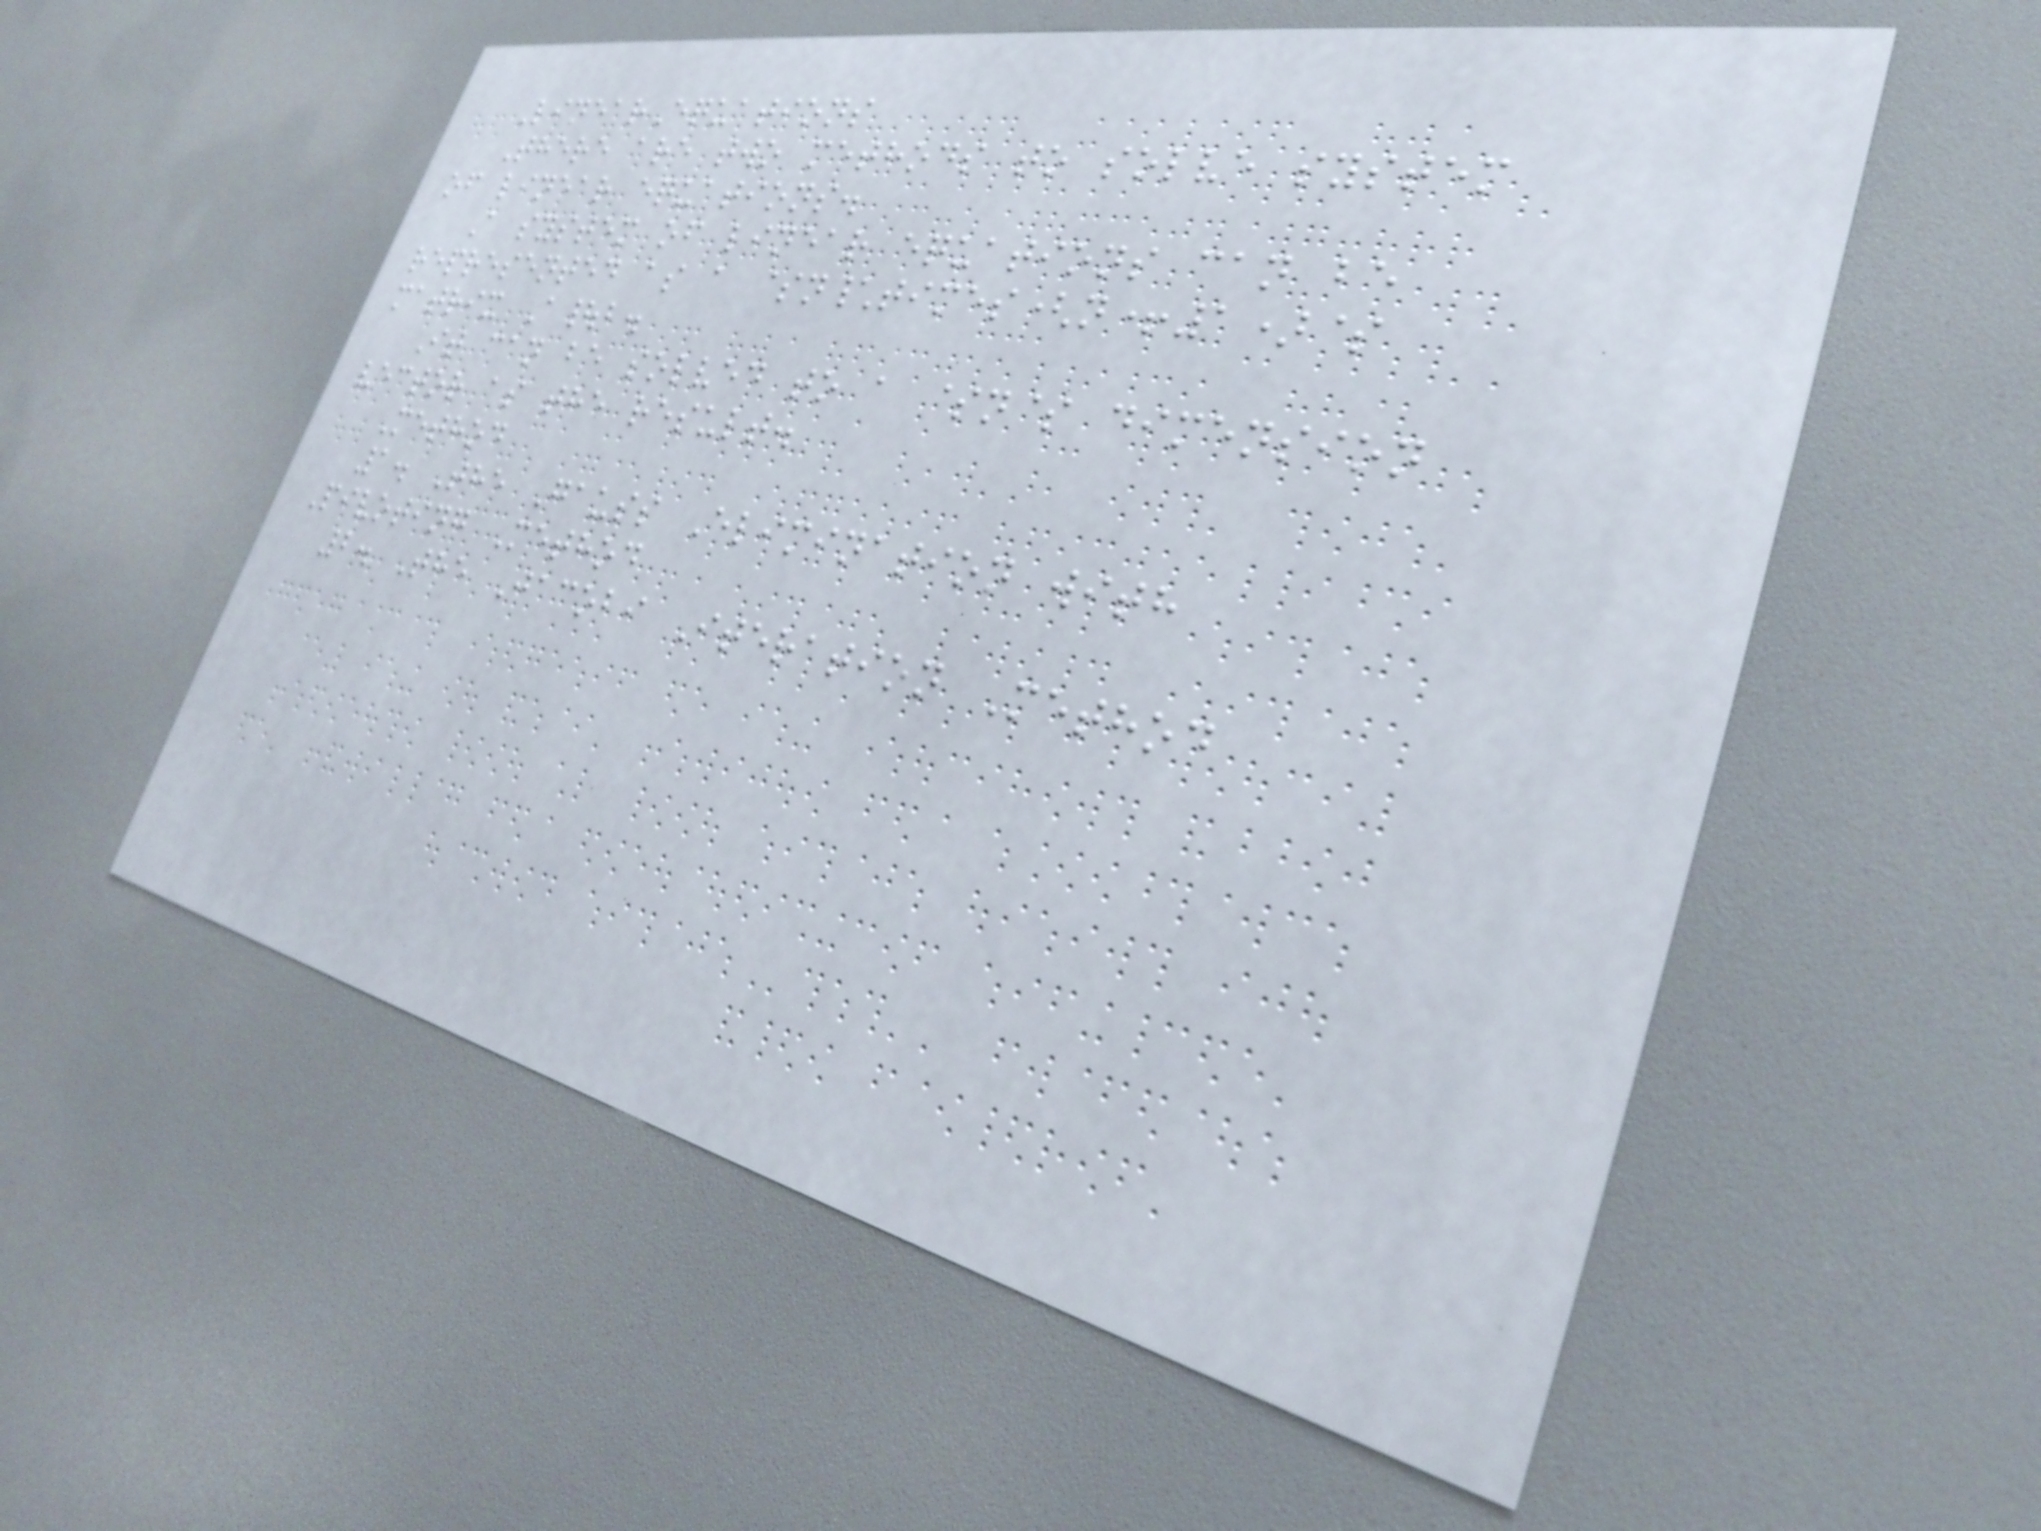LinearEquations
There are two methods to solve system
of linear equations.
A system of linear equations can be
represented as a $n\times(n+1)$
matrix A|b.
It can be solved to a $n$ dimension
vector as the result.
Method
1. The Gauss Elimination with
Pivoting Method
2. The Jacobi Iteration Method
